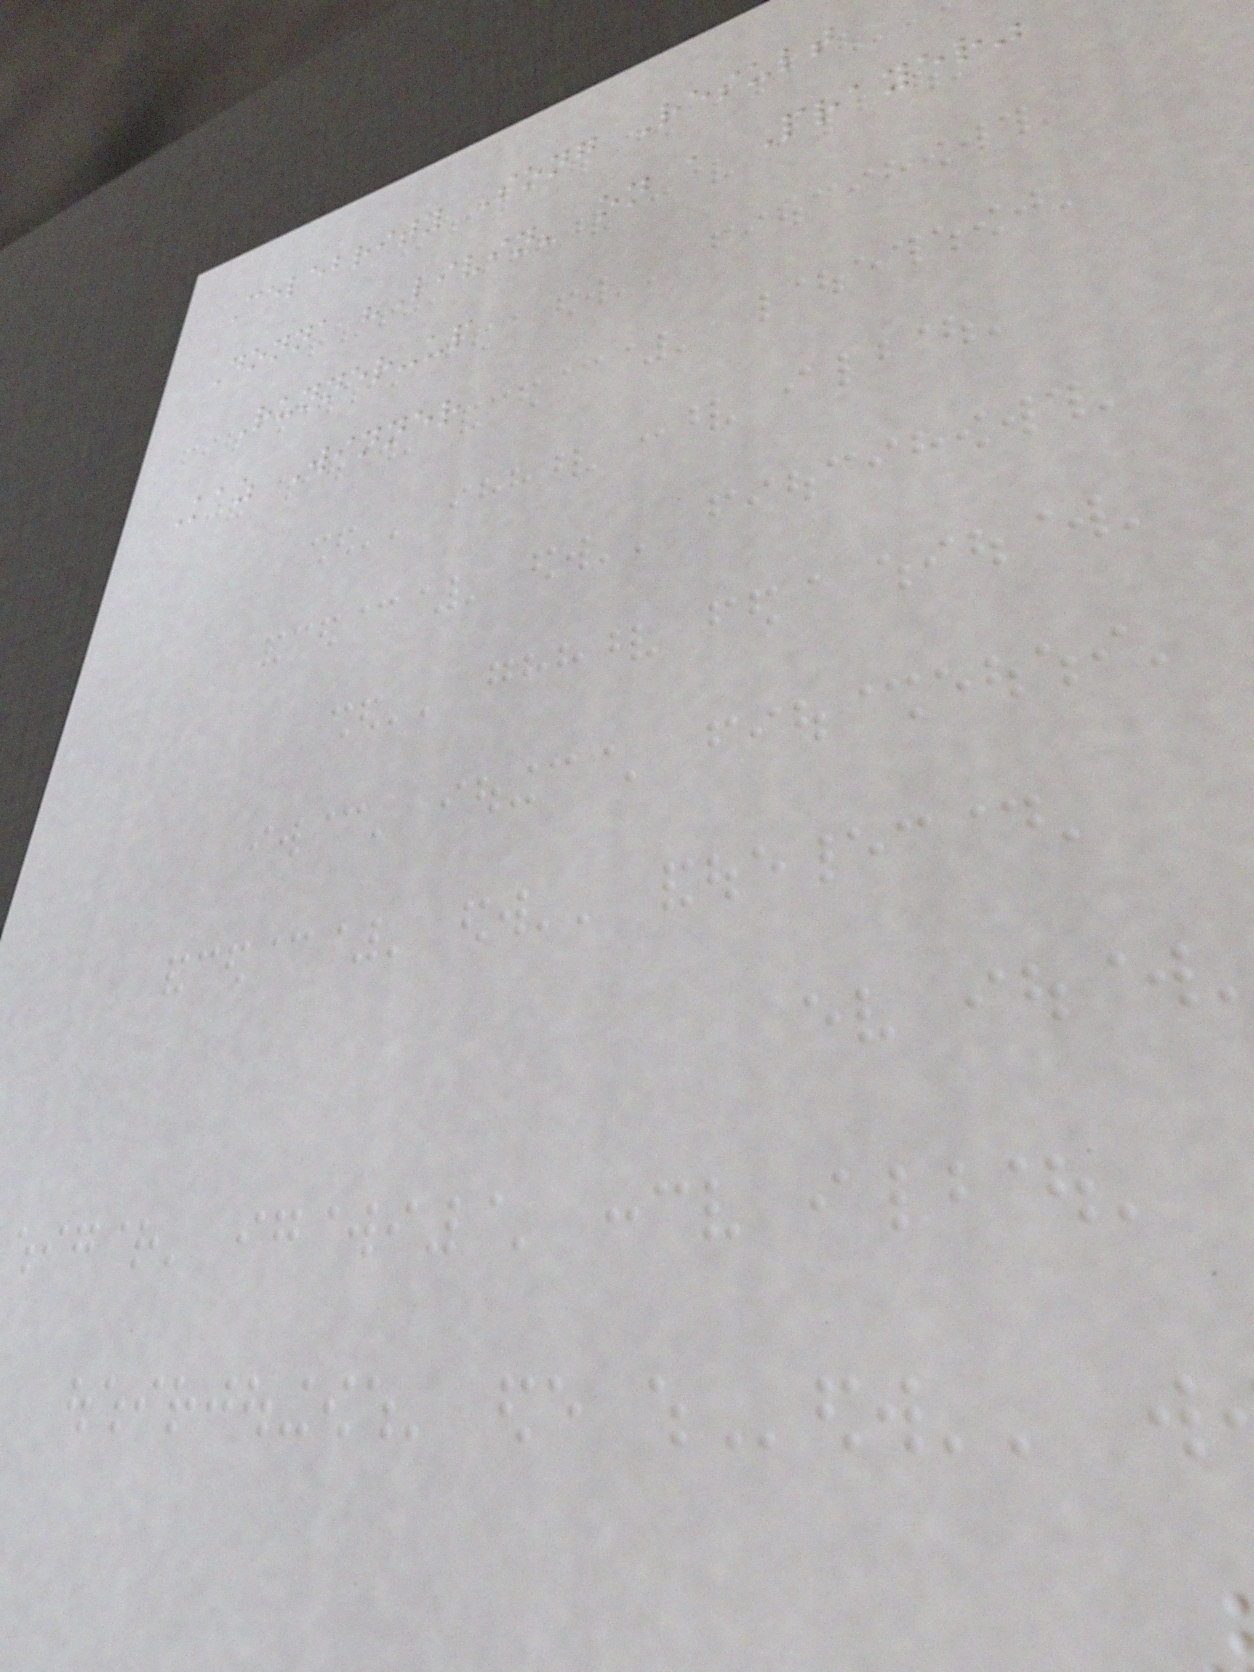Celebrity Song Result
Donna "Livin' on a Prayer"
Runner-up
Kaz Winner
